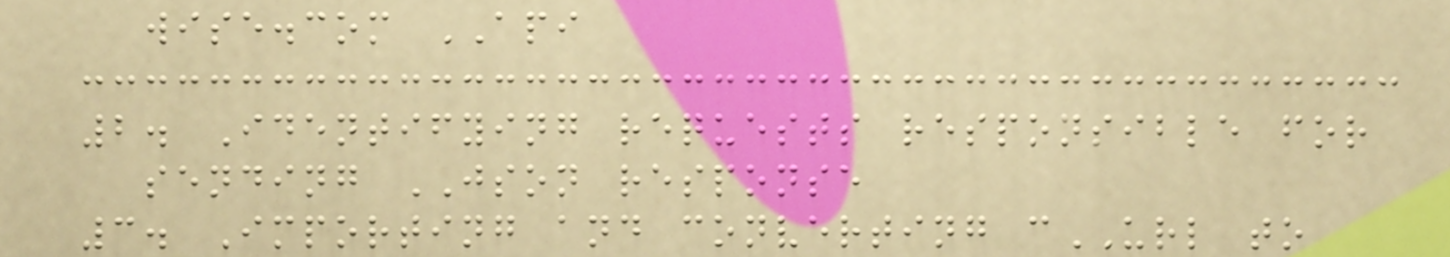wise.com API
2. Identifying requests responsible for
sending JSON response
3. Importing and converting cURL to
